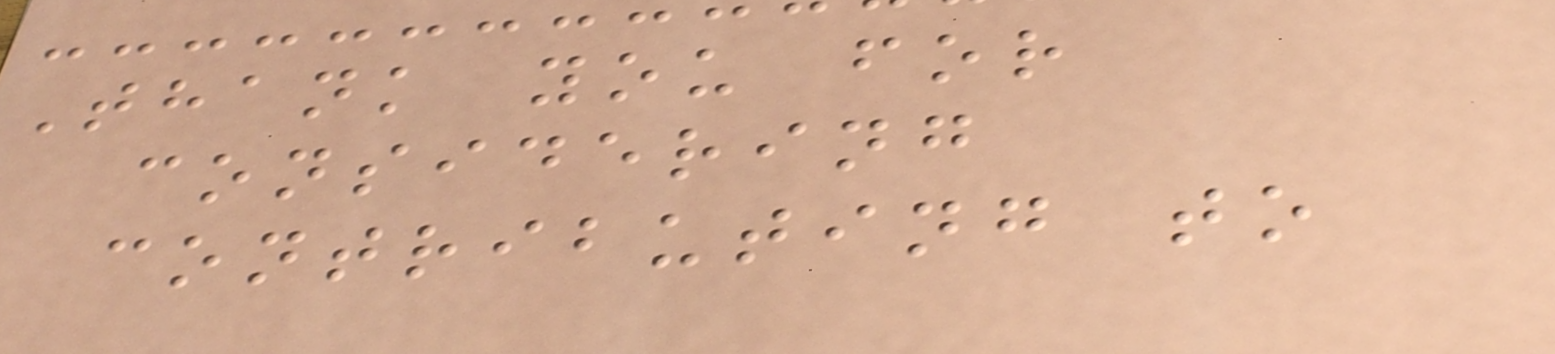Thank you for
considering
contributing to
